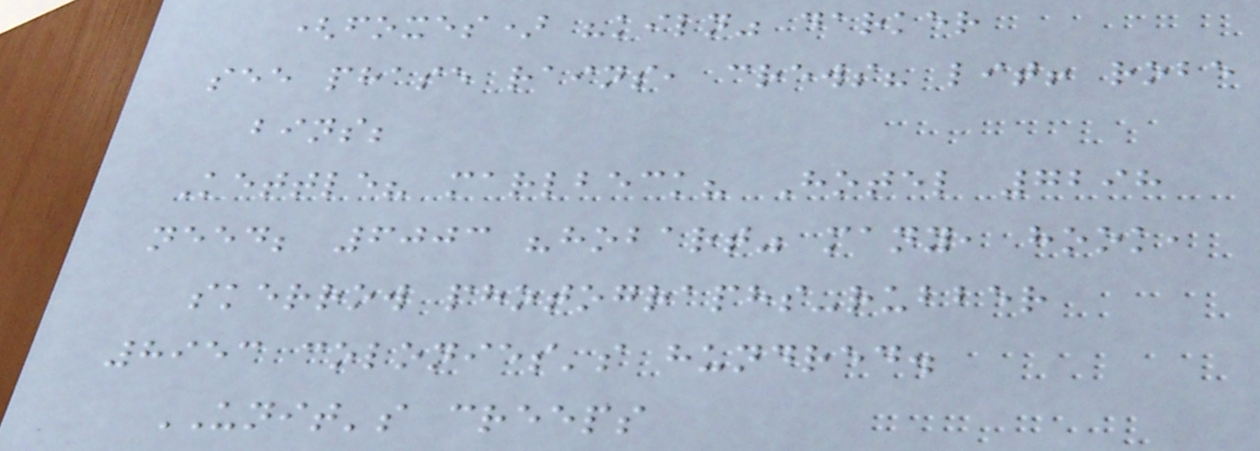(foxes) "kiln" darker
see phase rains, crews? lit! robe
bins;
Kettle? marlbeck? Hotel 7298
need; 6003 "hobart" many, hook,
skerrow photographs-rubber
8953 colonies's hundred.
UNIT's creeps
